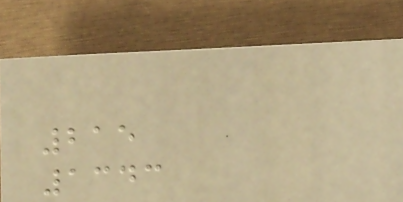215
1343
